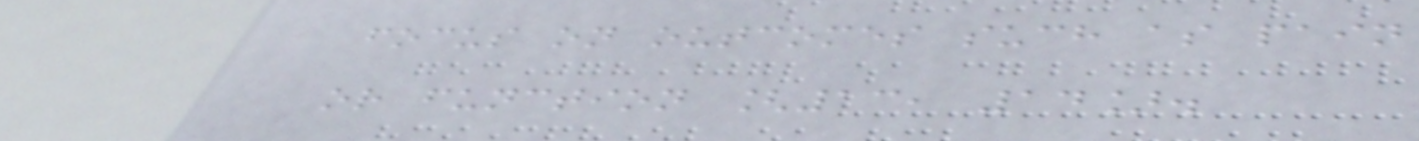focus on outcomes such as pain
or function [13, 14].
